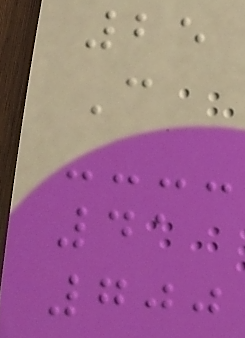25
C
41
700
